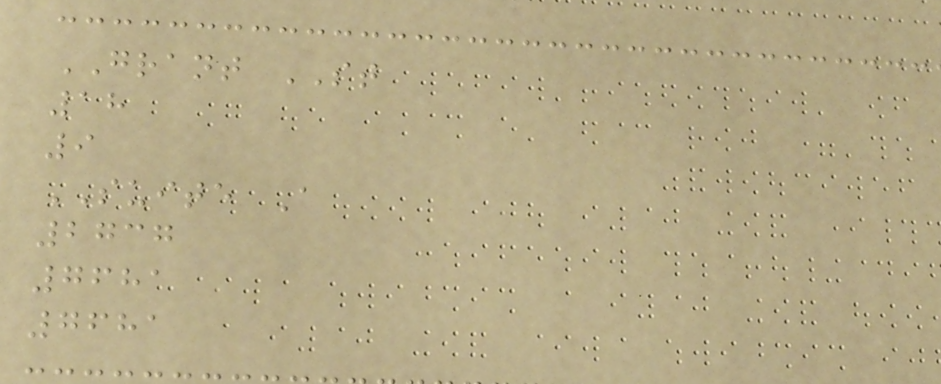GRANT ST
18
9
SUITE A
2737
7681
7681
